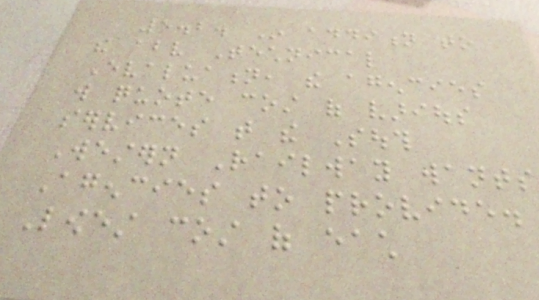5.2. In addition to
the above Technical
Evaluation, the agencies
will quote cost of various
services that the South
Western Railway wants
Agencies to provide.
Lowest cost of each
